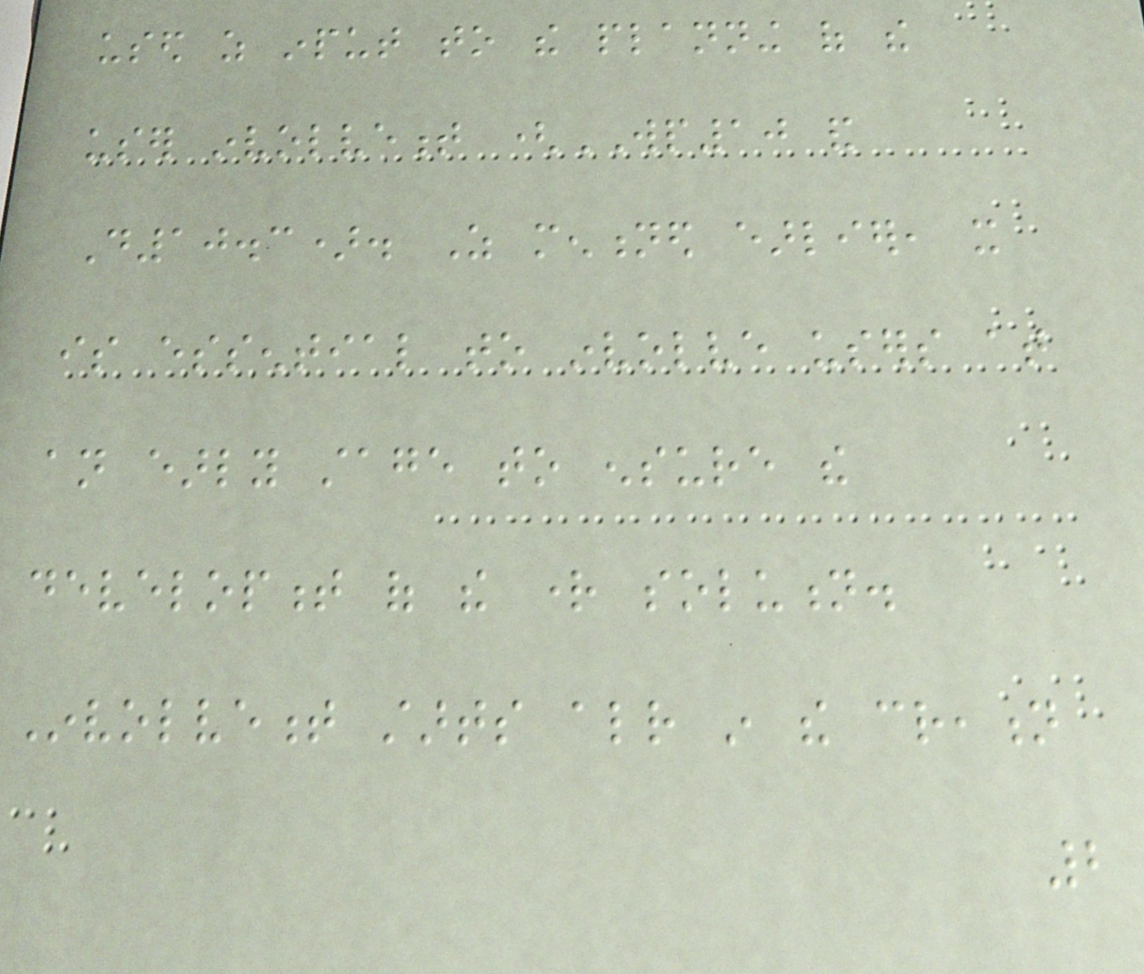used as input to the planning of the
user involvement (WP10 and
D10.3). As mentioned earlier, it
is essential to involve users at
an early stage to ensure the
development of the right solution.
Involvement starts already in the creation
2
